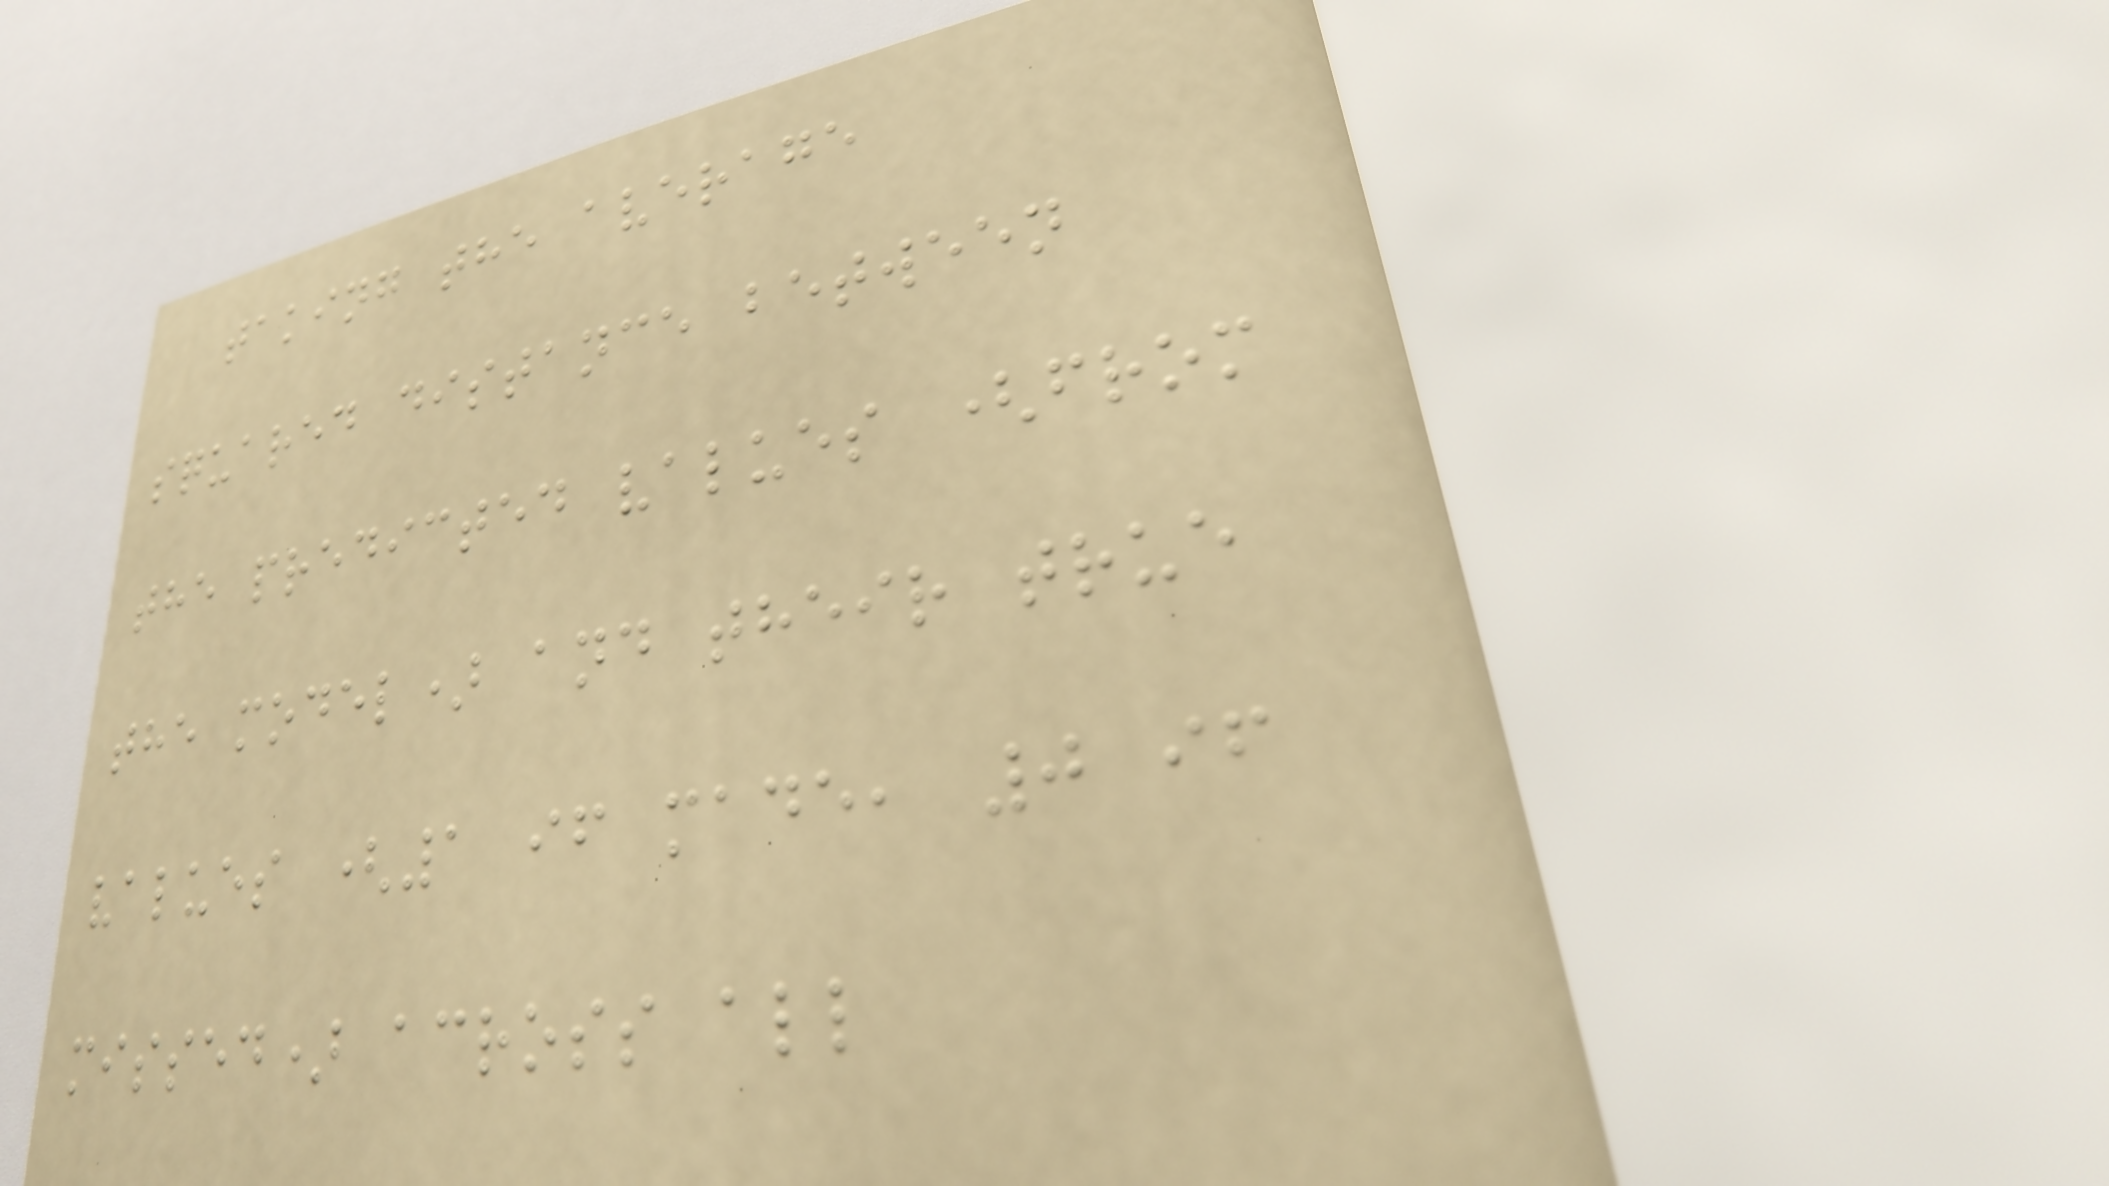taking the average
squared distance between
the predicted values (from
the model) and their true
values (1 if made, 0 if
missed) across all
